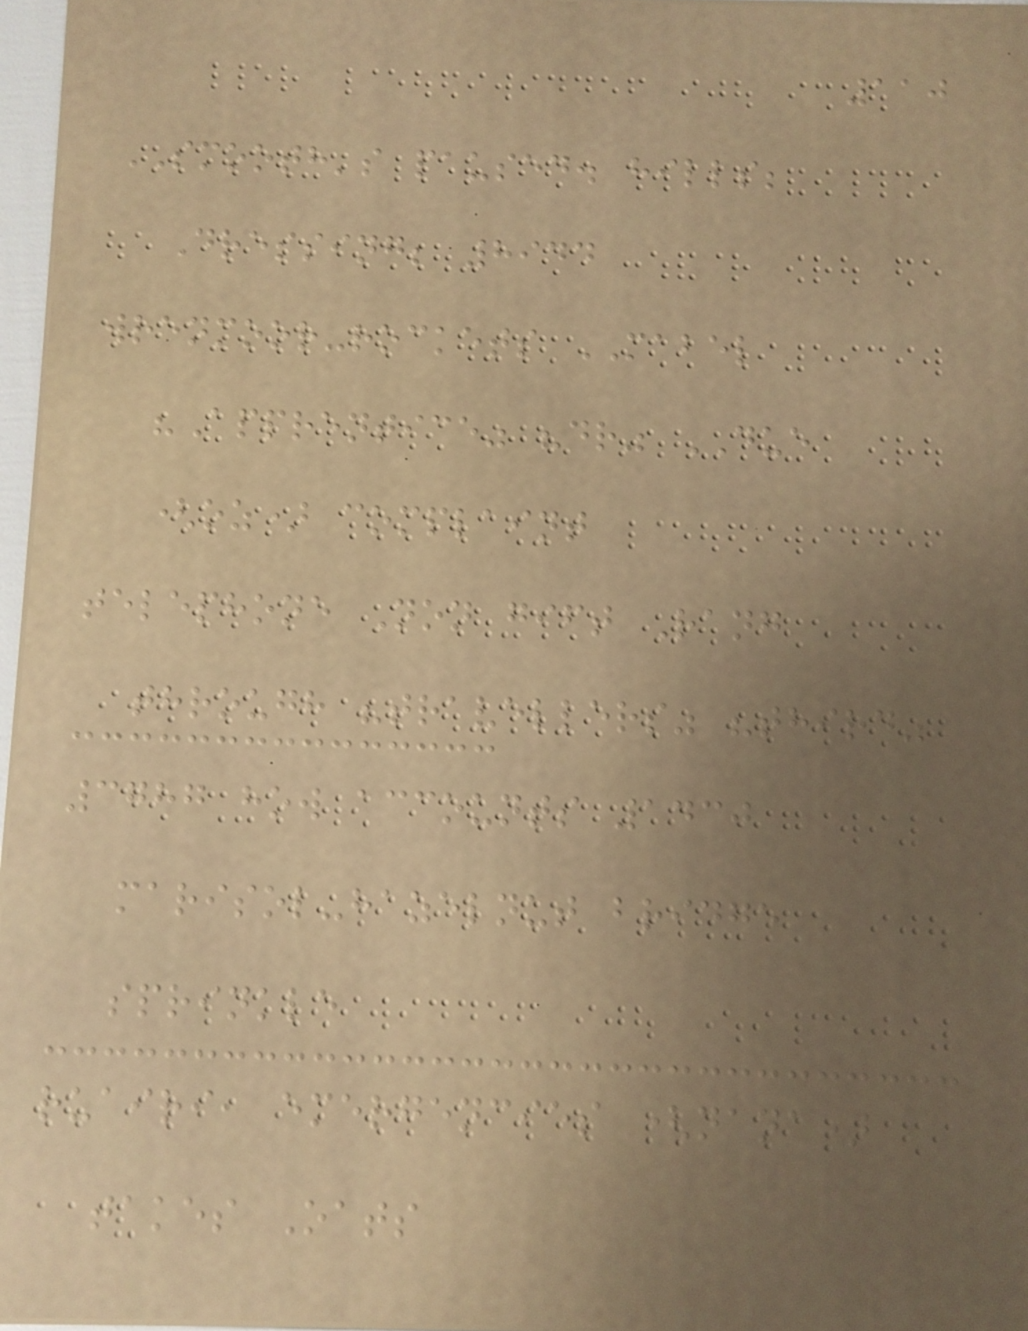110
SMOOTH's paused. hills;
Dressing; 8944
wrenmoor-rockets MABEL
"Apprentice" "dr" DUE
(oz) complaint
telephone Non gift Rang
through "travellers" "third"
3787 how accounts 1430
marisol-hazelnut bridge
sprinkle
ruairi, emergencies (nana)
takes Oats
